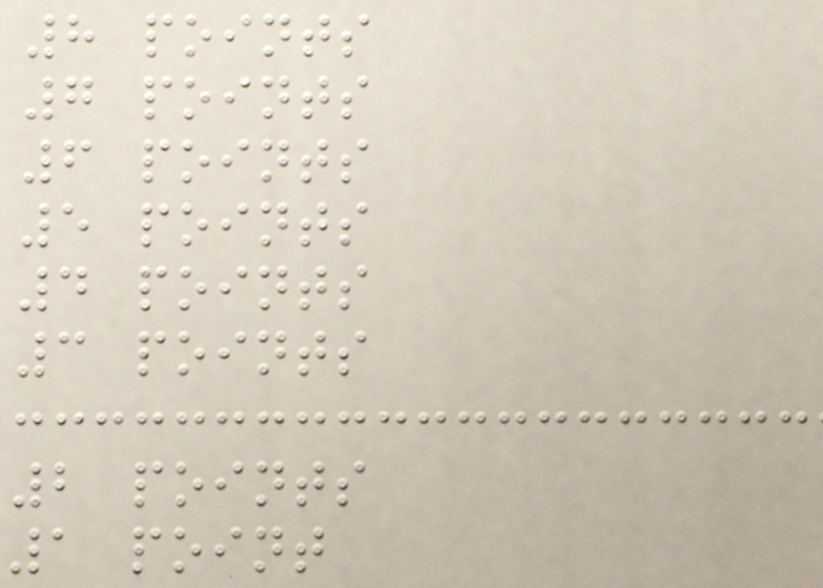8 points
7 points
6 points
5 points
4 points
3 points
2 points
1 point
